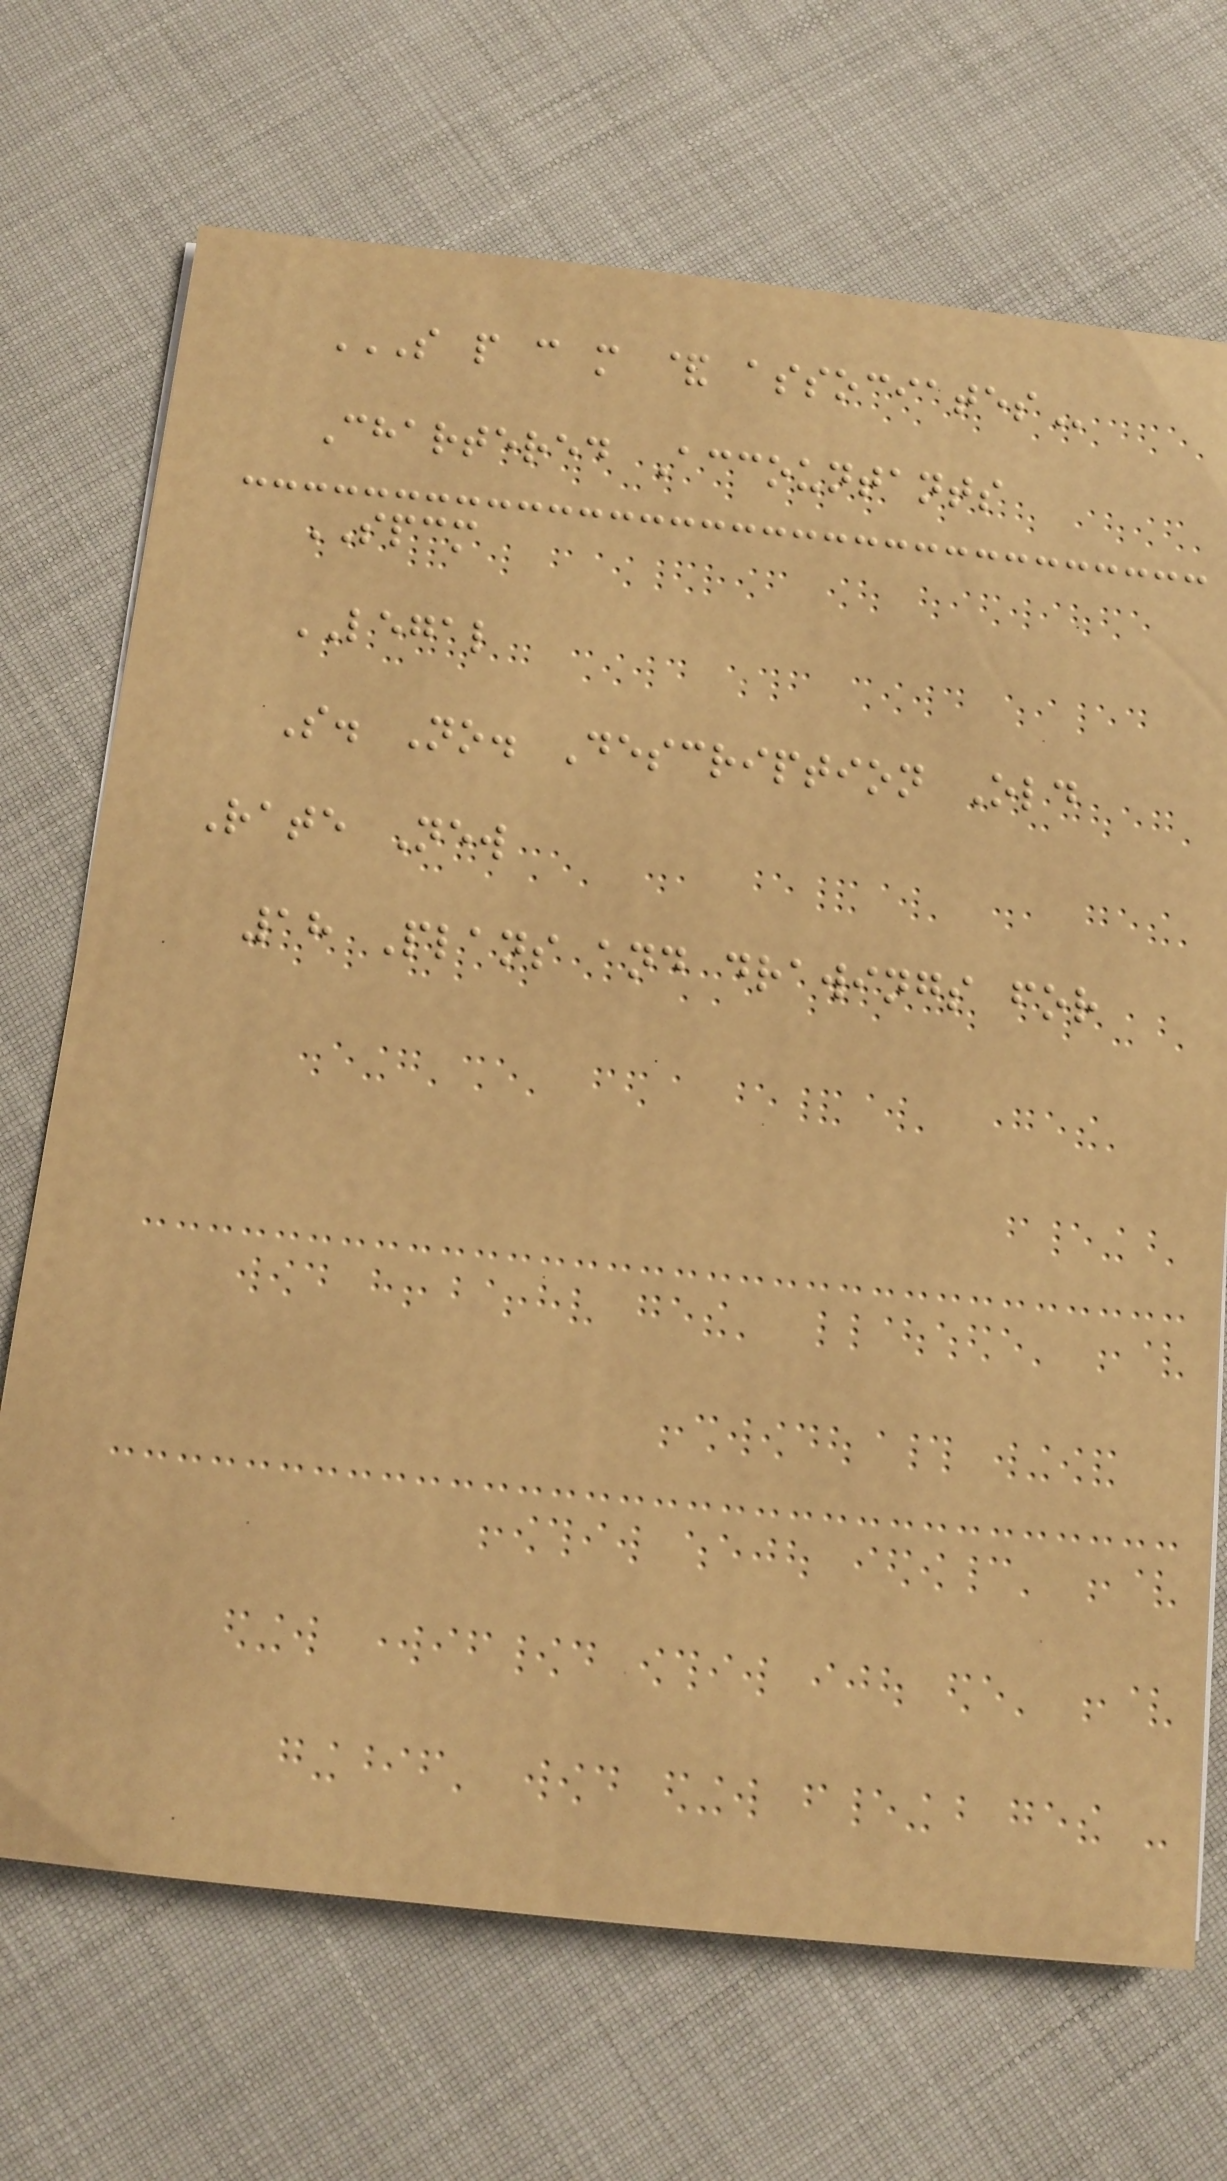S P C M & ASSOCIATES
Chartered Accountants
SPCM
LEGAL
S. No. Description Old
Rate New
18 Plans and drawings for
